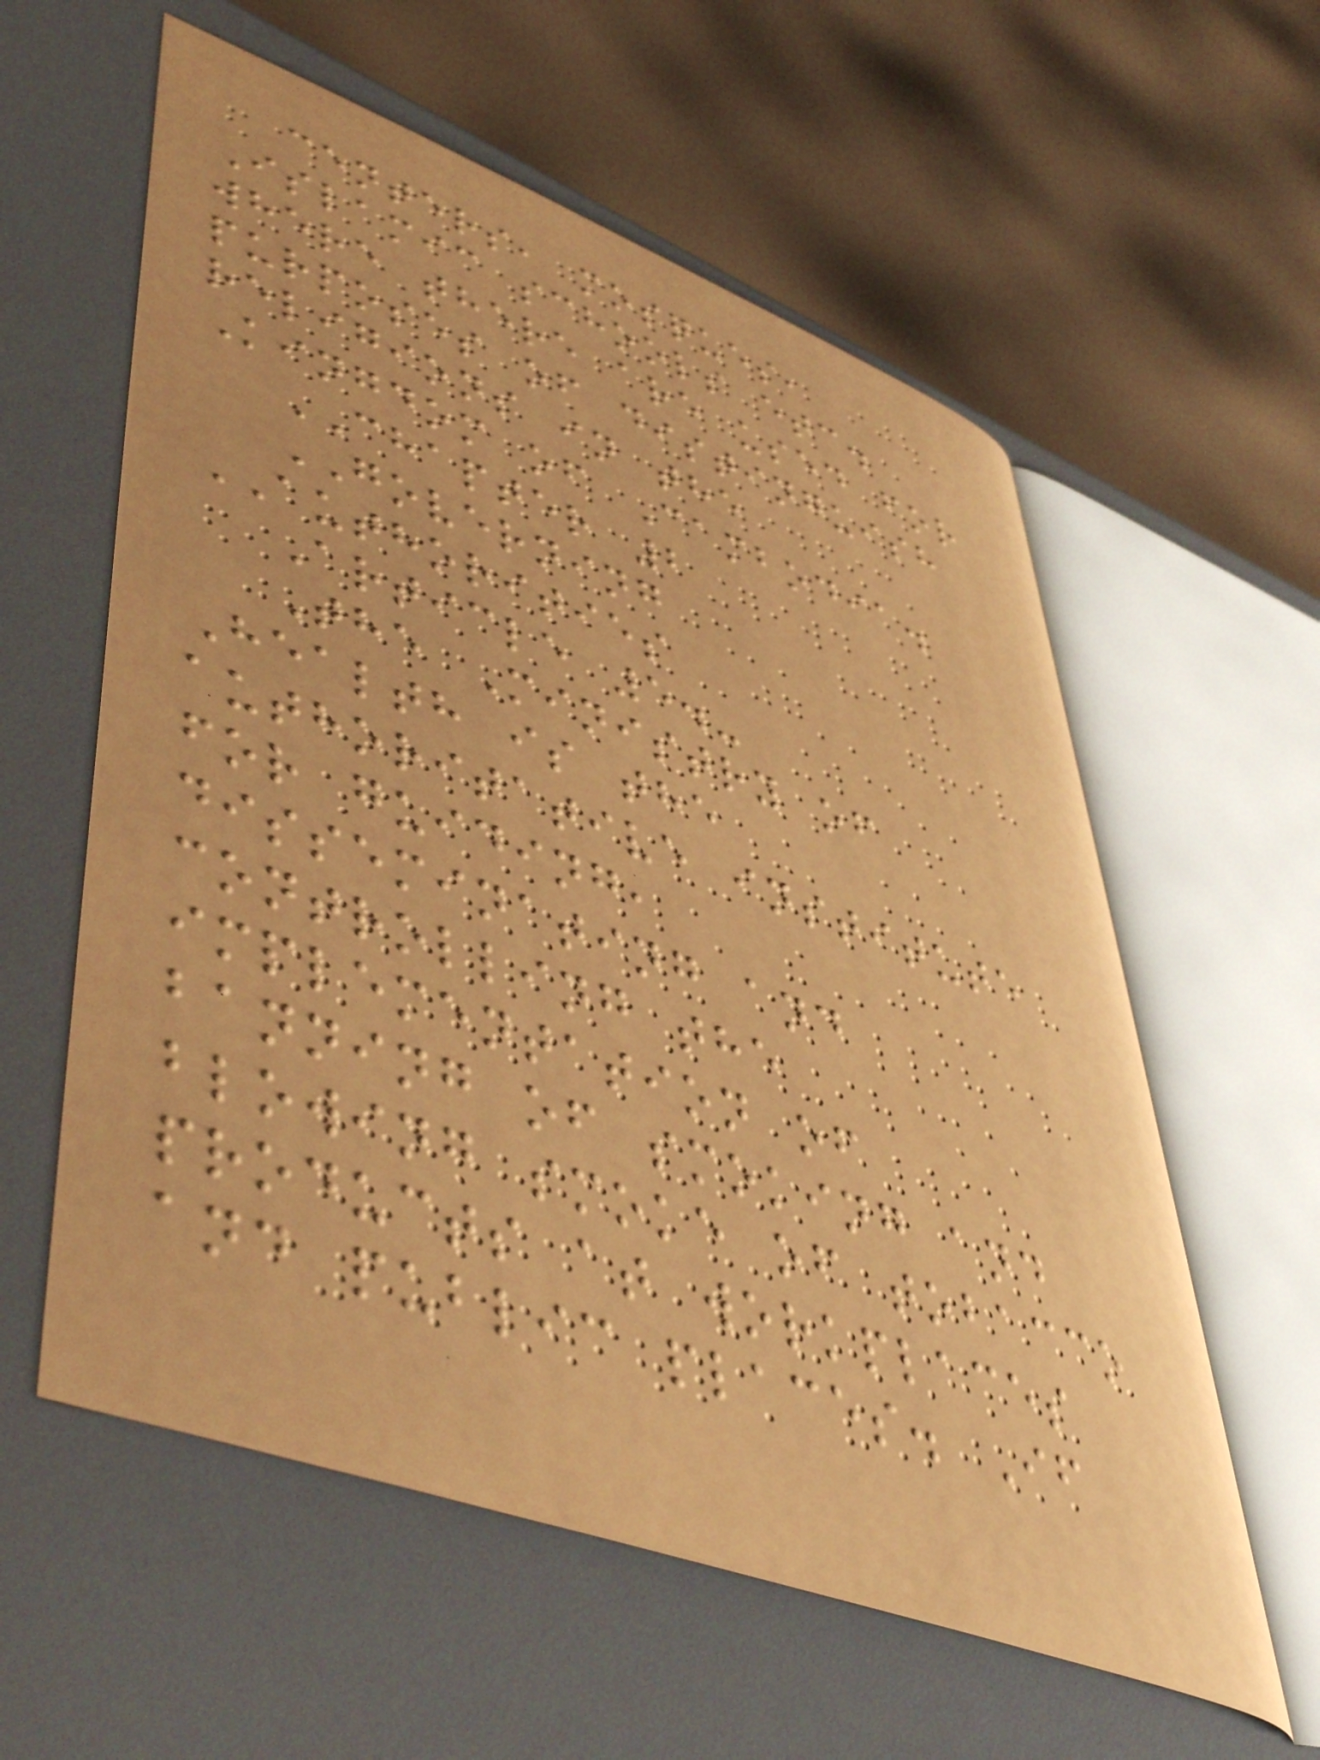centers, mosques,
Islamic schools etc.
where there are used for
purposes of distinguish
religions in the
Kingdom of Cambodia.
CHAPTER 2
GOVERNING
AUTHORITIES
Article 5.-
The Ministry of
Health is the
authoritative institute
for guiding,
disseminating and
controlling the
implementation of
banning of smoking and
blowing smoke of tobacco
products at workplaces
and public places. If
